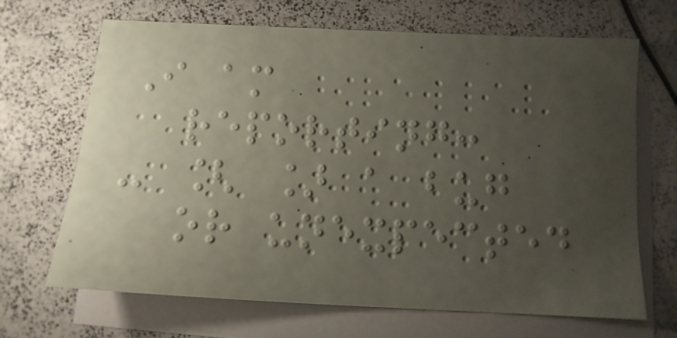I am
reporting:
- [ ] a bug
or unexpected
